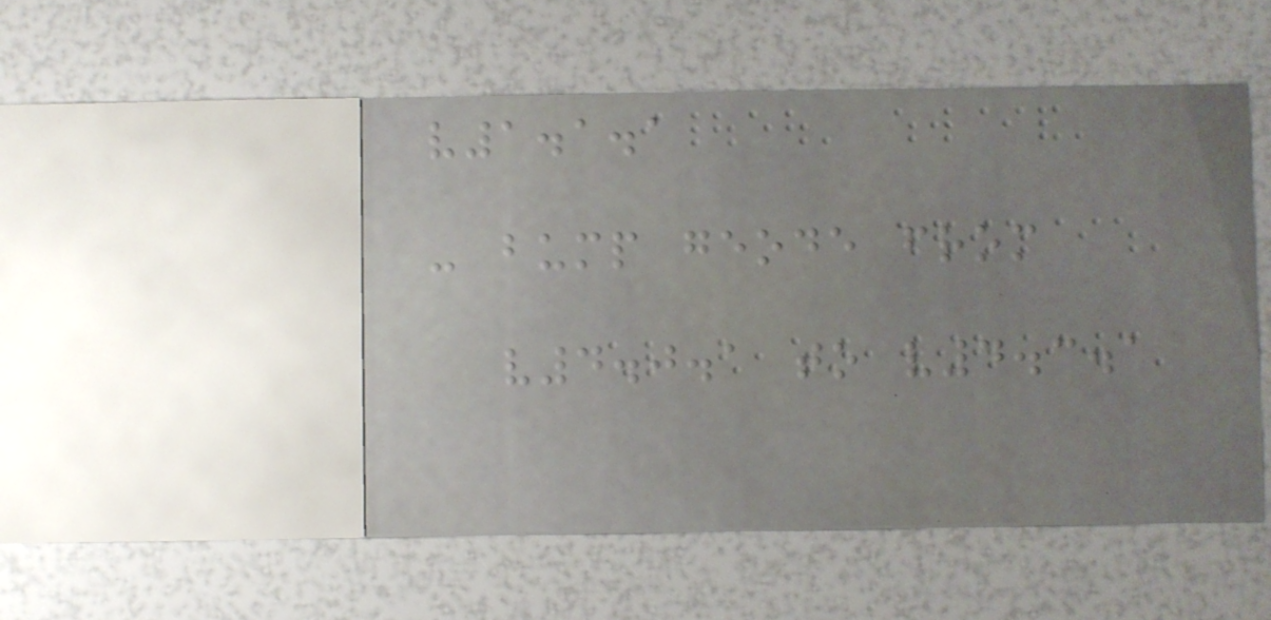v1.1.1
- bump geode from
v4.0.1 to v4.3.1
